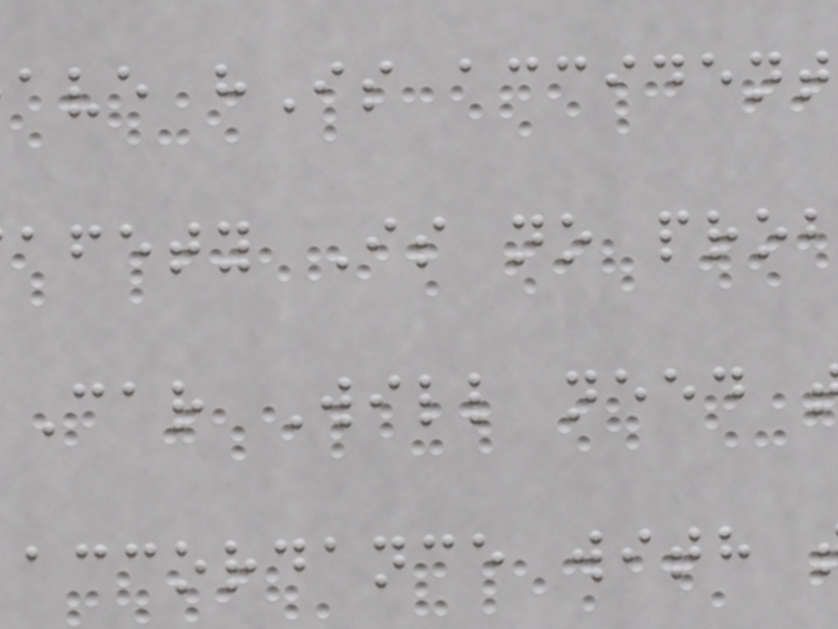ave hIs accident
afety Is no prob
Car Will need
accordance with
